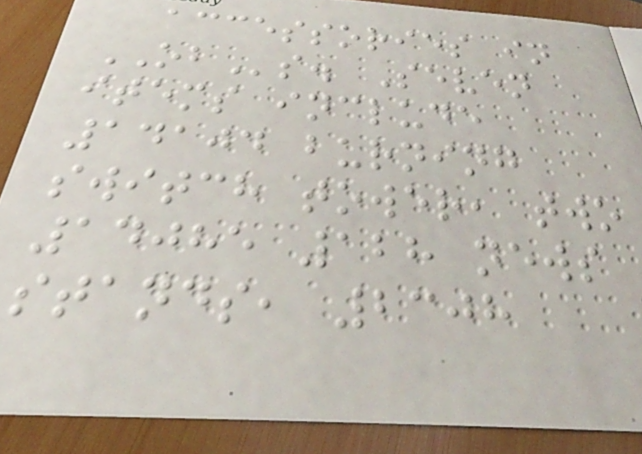accessories in
OBs. Seven
items include
14104 burning
switch tower, two
14085 128 news
stands, 2308
